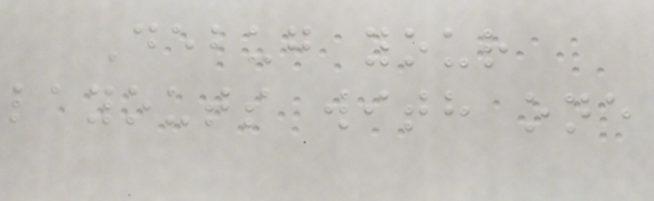Debug your
layouts with one
